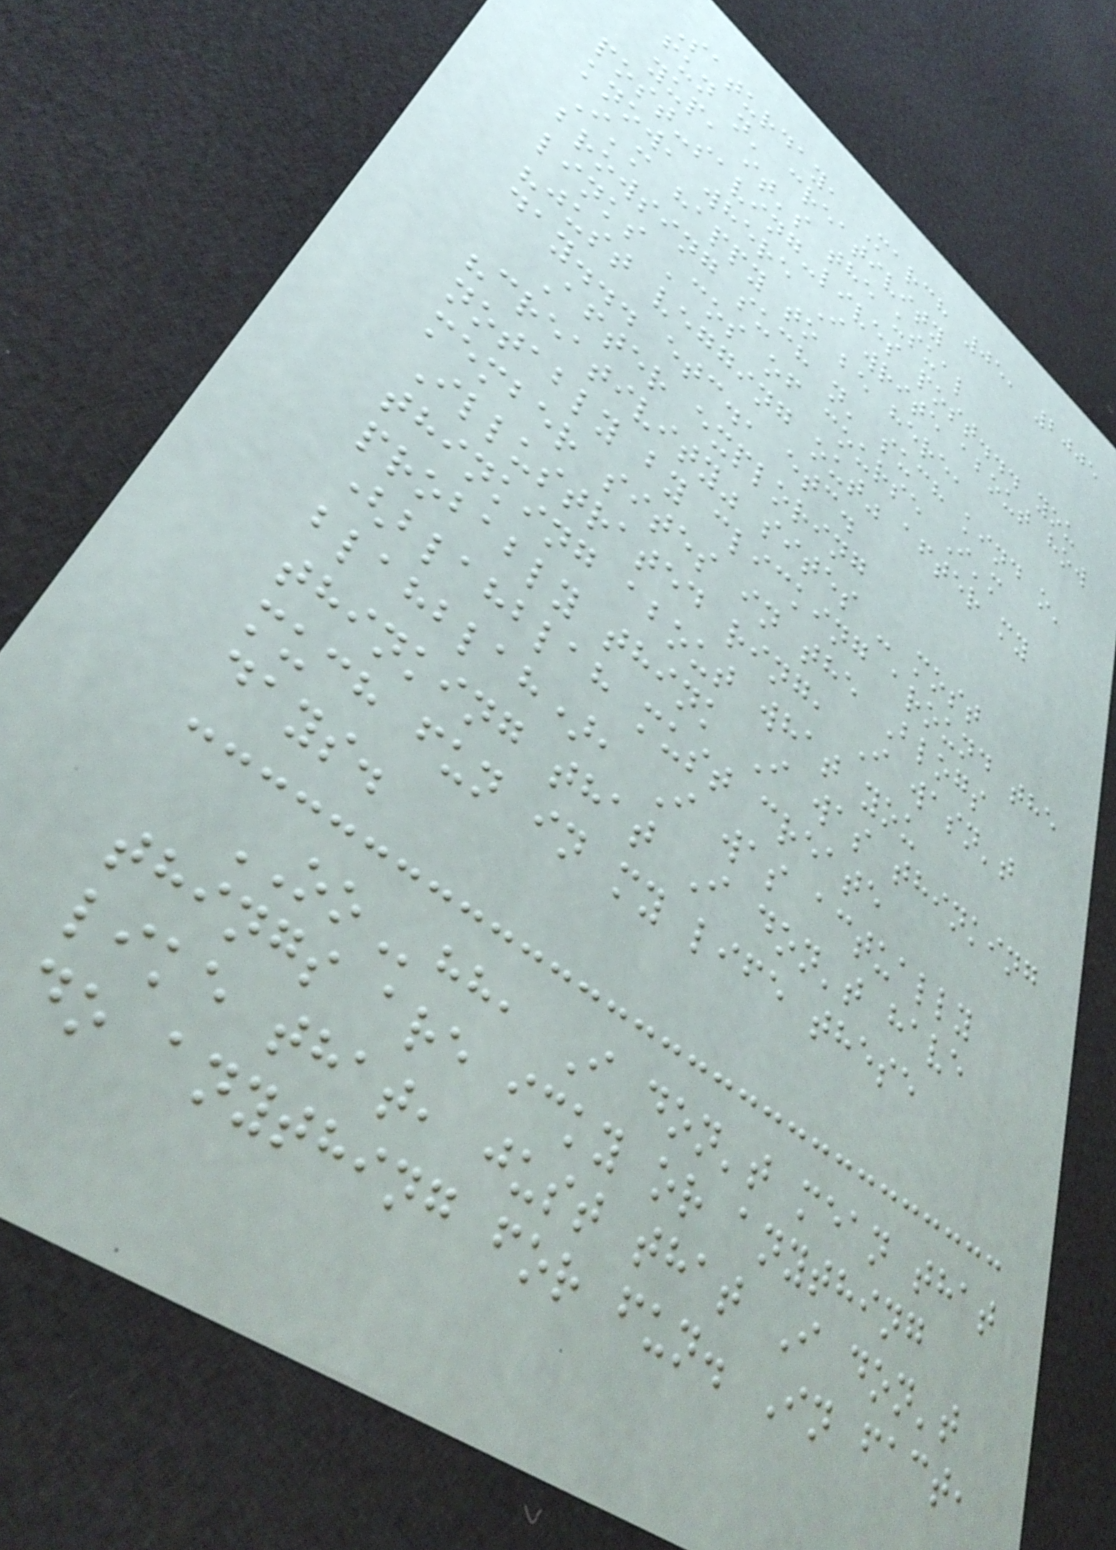Saturday, March 05, 2005
fun n' creativity
yup, it's the usual
post-saving-lives post... you
know, where I write about how
I'm happy to be here,
browsing such n' such kind o'
links 'cos of course I'm
"just vegging out" after my
day... etc., etc.
After exploring
"creativity" sites - most
notably by clicking around the
member sites in the Blogs
Illustrated ring, I wasn't
thinking about what you
probably think I was thinking
(blahblah must create
blahblah), I was actually
thinking that I don't have
much fun in my life these
days.
OOhh, I don't mean that
things are icky or anything
like that, just that I don't
do anything for fun. In fact,
